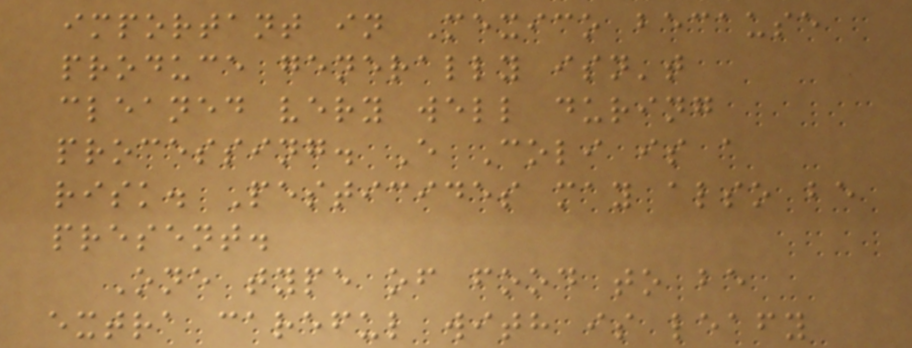important in Mexico because
produce generally isn't
cleaned very well during
processing. E Coli is a
risk. Pesticides may also be
present.
One type of food to be
extra careful with is leafy
